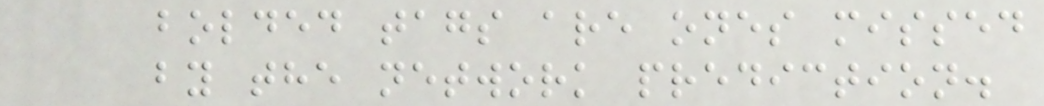bolded tags are ones missed
by the network prediction.
